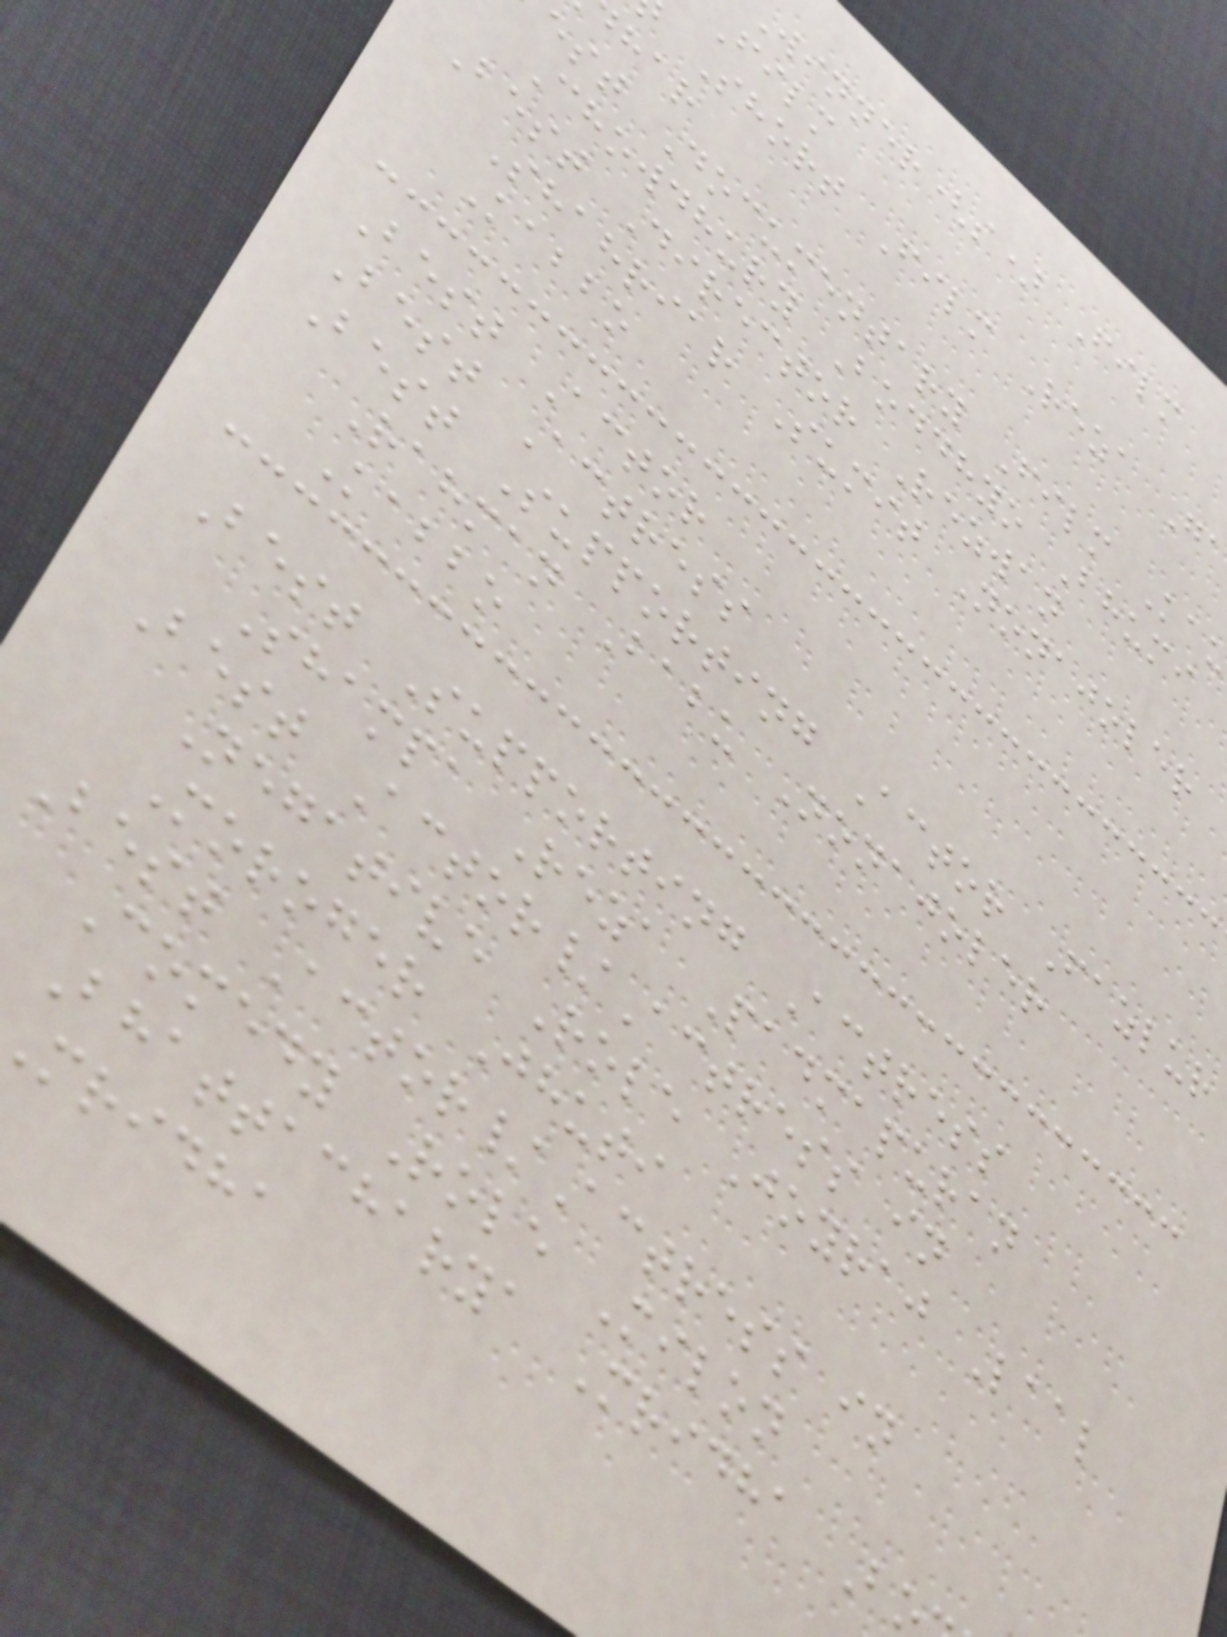winner(s) Film
Film
Short Film Reza G
est Documentary Film Ka
Chowdhury Boddhyo Bhumi
Best Director Rezwan
Shahriar Sumit Nonajoler
Kabbo
Best Actor
Best Actress
Best Supporting Actor Fazlur
Rahman Babu Nonajoler
Kabbo
Best Supporting Actress
Shampa Reza Padmapuran
Best Actor/Actress in
Negative Role Joyraj Laal
Moroger Jhuti
Best Actor/Actress in
Comedy Role Milon
Bhattacharya Mridha B
mridha
